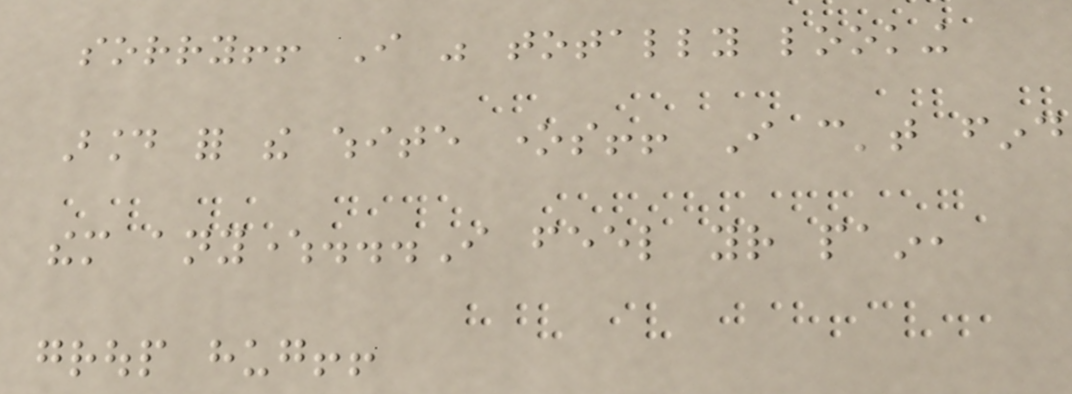sorry!! I was totally looking
around for the white ones!! I can't find
them anywhere...I feel your pain,
group hug!!
